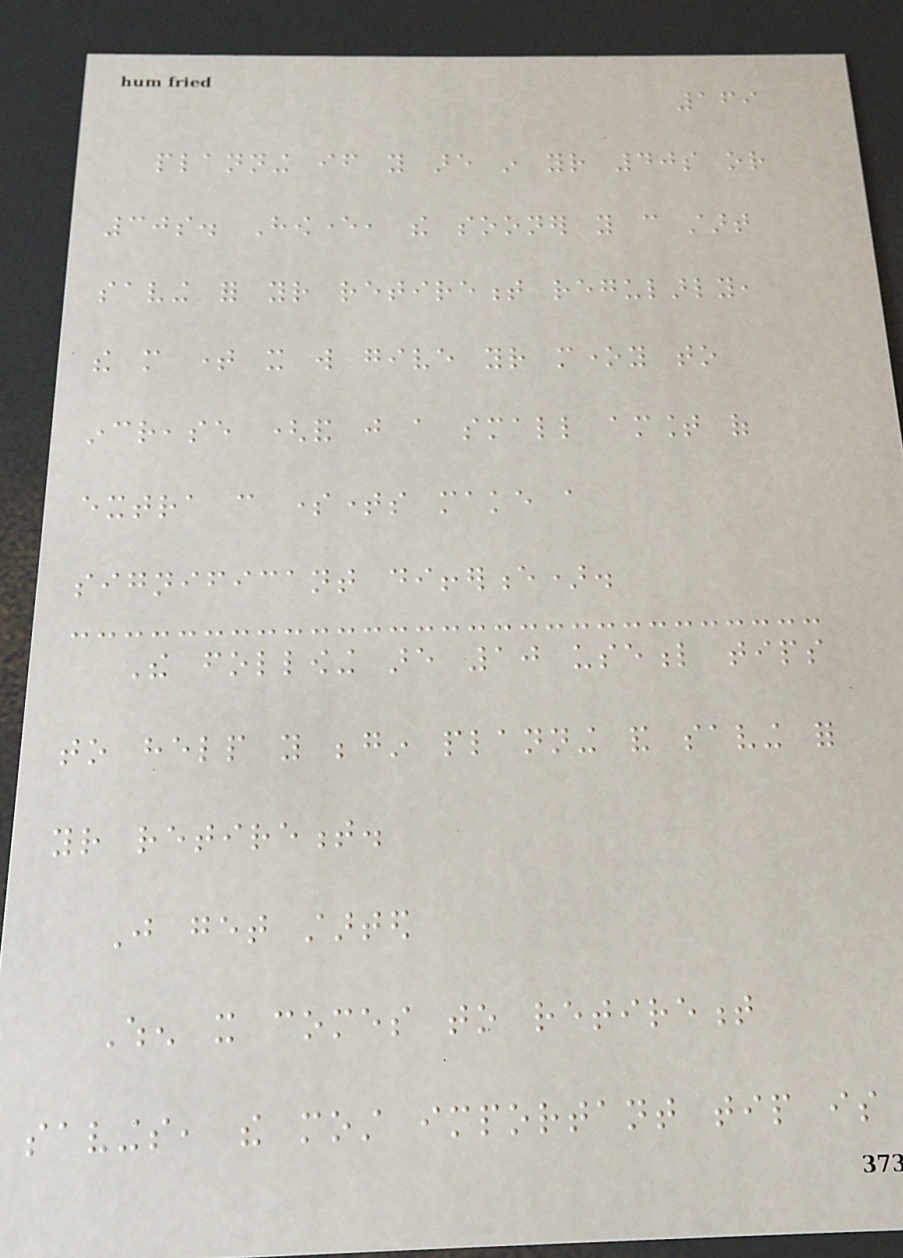169
planning if you are in your 40s or
30s. However, the sooner you can start
saving for your retirement regularly,
the more time it will give your money to
increase (and just a small amount of
extra can sometimes make a
significant difference).
The following are 10 useful tips
to help you begin planning and saving for
your retirement.
Just get started
When it comes to retirement
savings, the most important tip is
